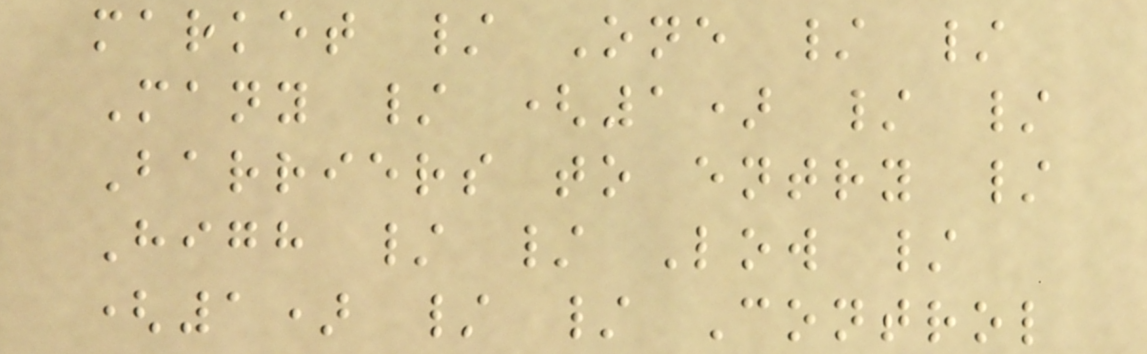market / One / /
Many / (1) / /
Barriers to entry /
High / / Low /
(1) / / Control
